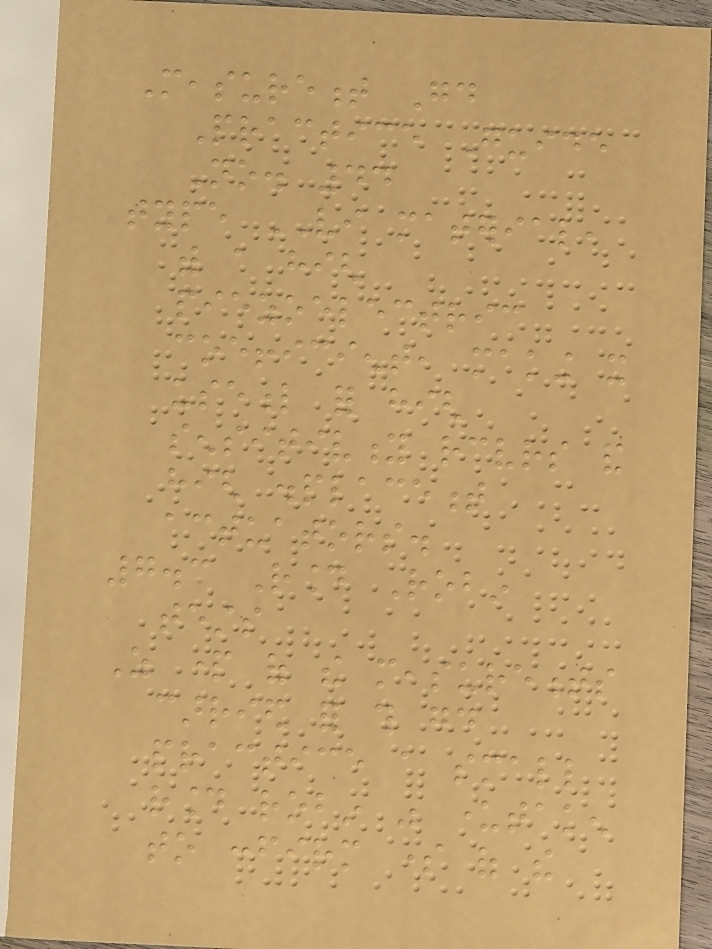Measurement Good
Practice Guide
No. 44
type VI material,
with a high
piezoelectric
coefficient, making it
useful for high
sensitivity receivers and
high displacement
actuators.
7.3 Round Robin
tests
As part of the measurements
carried for this good
practice a small
round robin was undertaken
to confirm some of the
